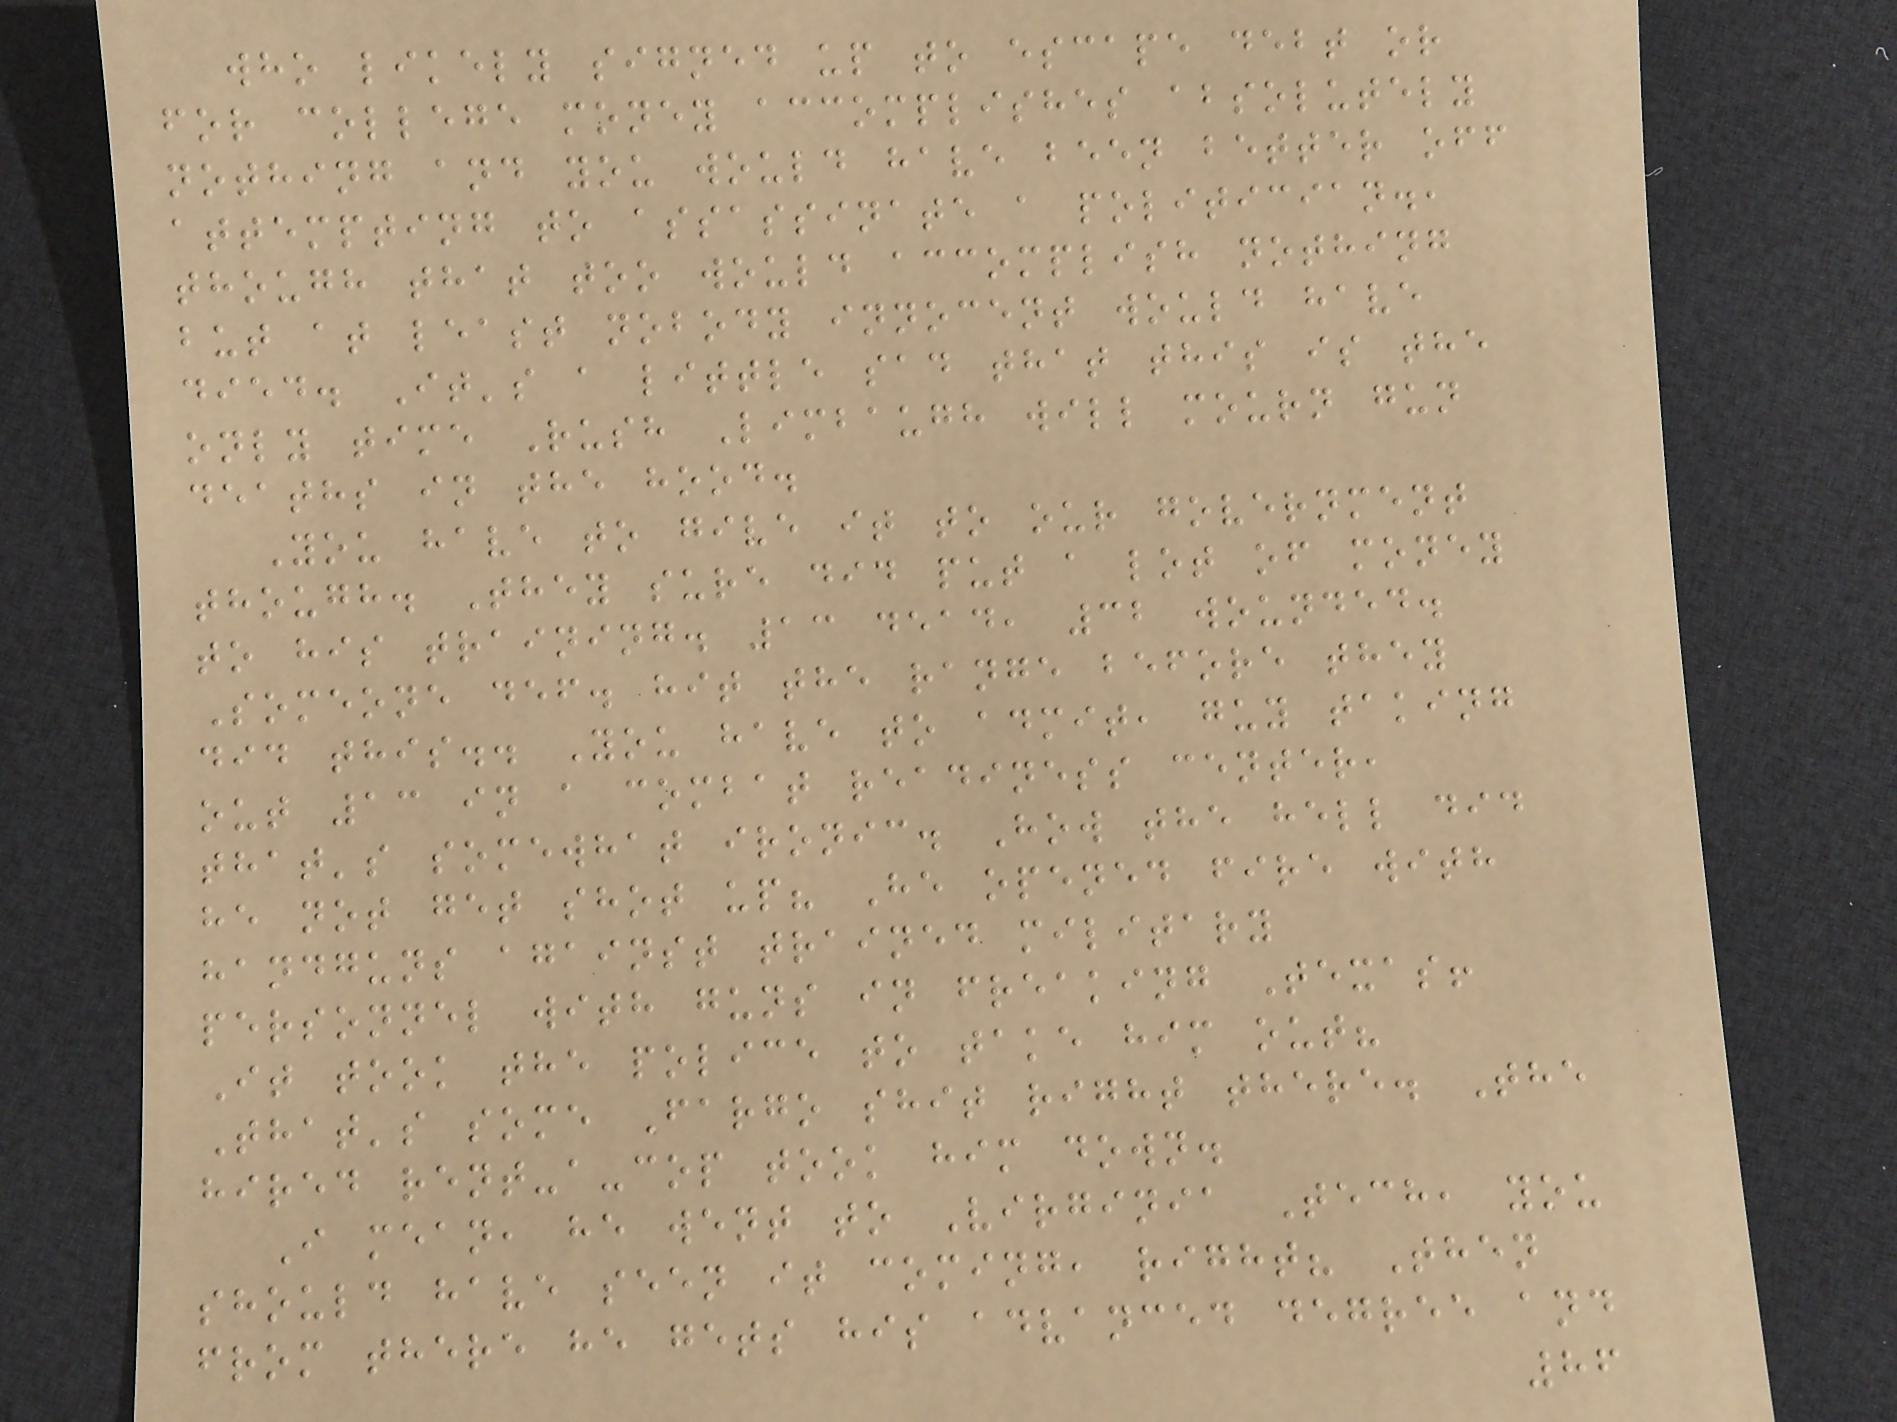who likely signed up to escape debt or
for college money accomplishes absolutely
nothing and you would have been better off
attempting to assassinate a politician.,
though that too would accomplish nothing
but at least nobody innocent would have
died. It's a little sad that this is the
only time Rush Limbaugh will mourn gun
deaths in the hood.
You have to give it to our government
though. They sure did put a lot of money
to his training. 13 dead, 32 wounded.
Someone def. hit the range before they
did this.. You have to admit, guy taking
out 13 in a combat readiness center,
that's somewhat ironic. How the hell did
he not get shot up? He opened fire with
handguns against trained military
personnel with guns in freaking Texas!
It took the police to take him out?
That's some Fargo shit right there. The
hired rent-a-cop took him down.
I mean, he went to Virginia Tech, you
should have seen it coming, right? Then
from there he gets his advanced degree and
86
